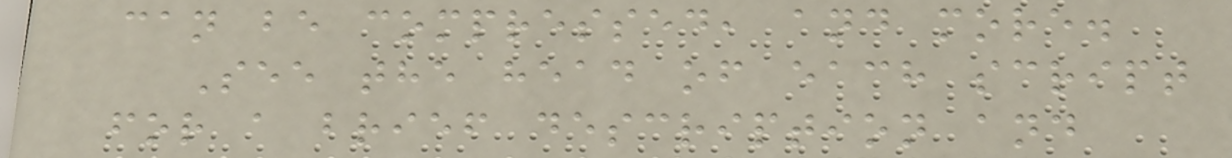can be compressed, and more.
See the head of each script
for a brief description and
